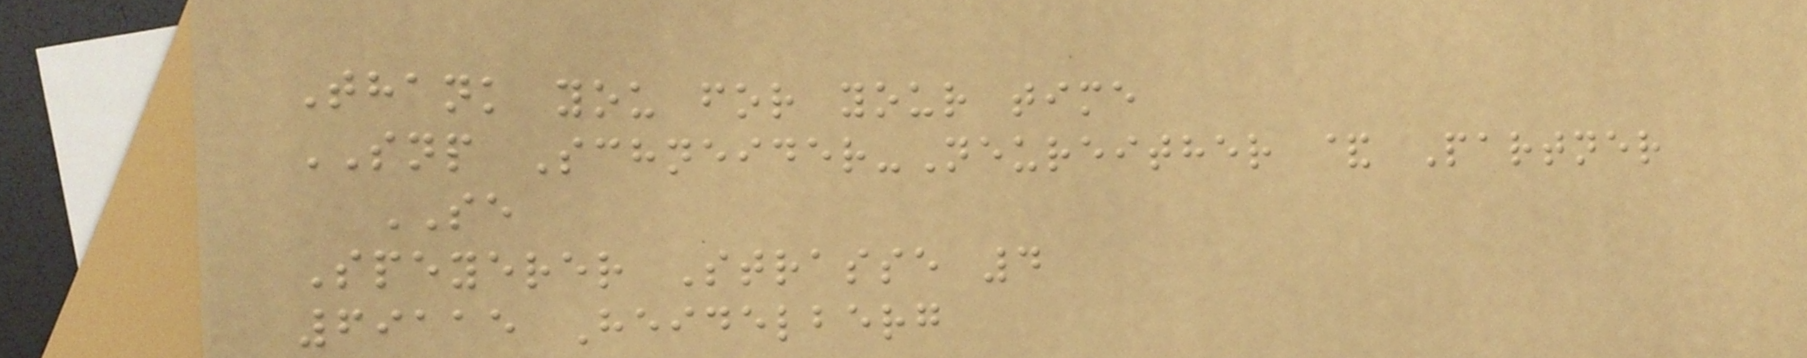Thank you for your time
SNP Schneider-Neureither & Partner
SE
Speyerer Strasse 4
69115 Heidelberg
